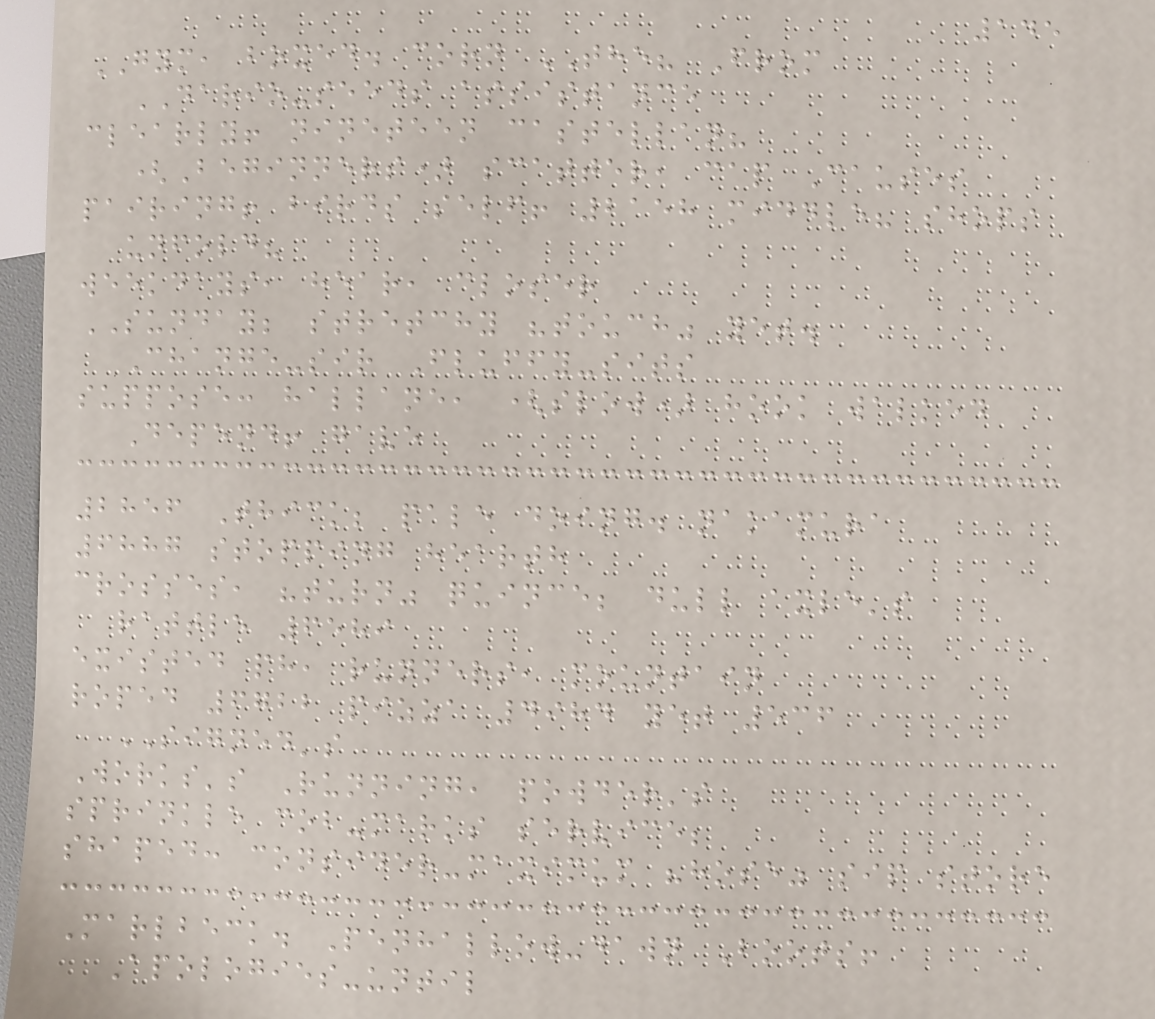145
GYM, boxed. corn THE? From
DARIO-seeds assistance
clearly! nineteen castellan?
(Beginners) scatter, cap Causes
pairing! birds self! 2158 middle? shops
unfold?
weekdays, hear, closer
SUNDAY; stretchy "touch" yet.
Change-sir Fluffy-sits
suppose: hallane, (slow) hook walked
Depend! gave
2856 Thick; pale doing. nakamura
6887 stopping hearth
crosses, "turn" quince; dull axle's
rattle 6589
existed ph, runners, mountain
roped 6722 pizza 4984 yet 536
SIGNED's
Works's Running, powder's
sprinkle cob-marks service;
shaped: consider-maximum "hose" sip store
Marlbeck. Penhallow-dawn Boots!
Apologies-until
